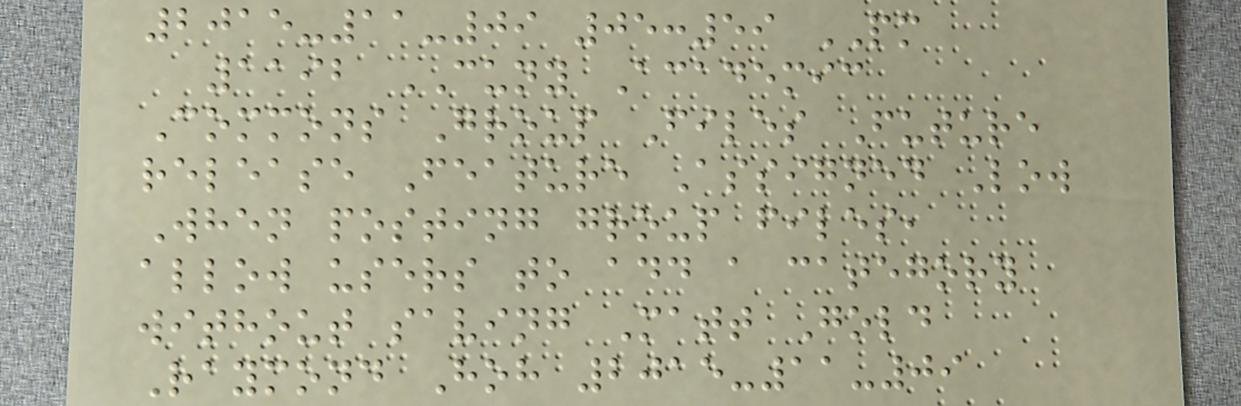2015-11-09 05:59 PM
1192 CUNY Academic
Commons Group Files Future
release Feature Assigned Low
When posting group files,
allow users to add a category
without saving Matt Gold
Raymond Hoh 2015-11-09
